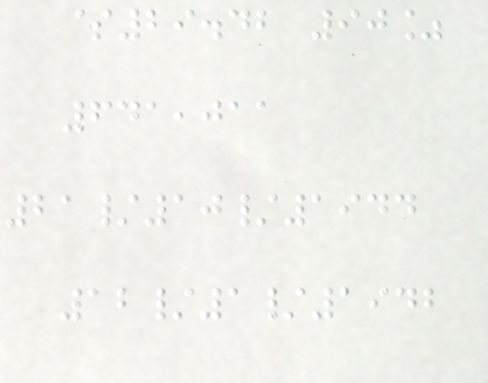$29.42 90%
641,011
21/10/1944
12/1/1942
